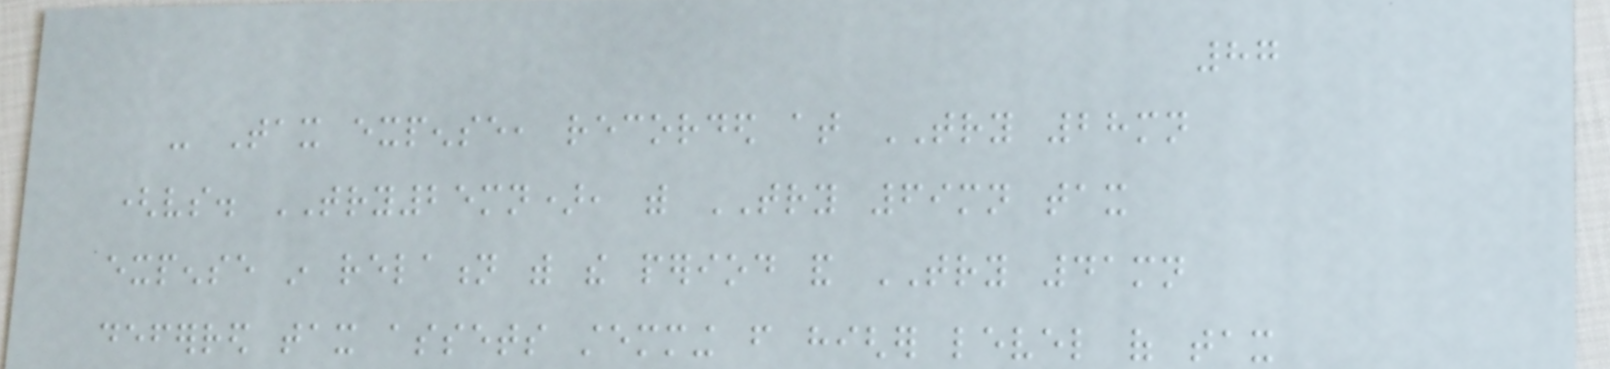87
- Tax expense, recorded at TRY 28mn
(vs. TRY25mn), with TRY 69mn tax
expense in relation with the period and TRY 41mn
deferred tax assets stemming from higher level of tax
